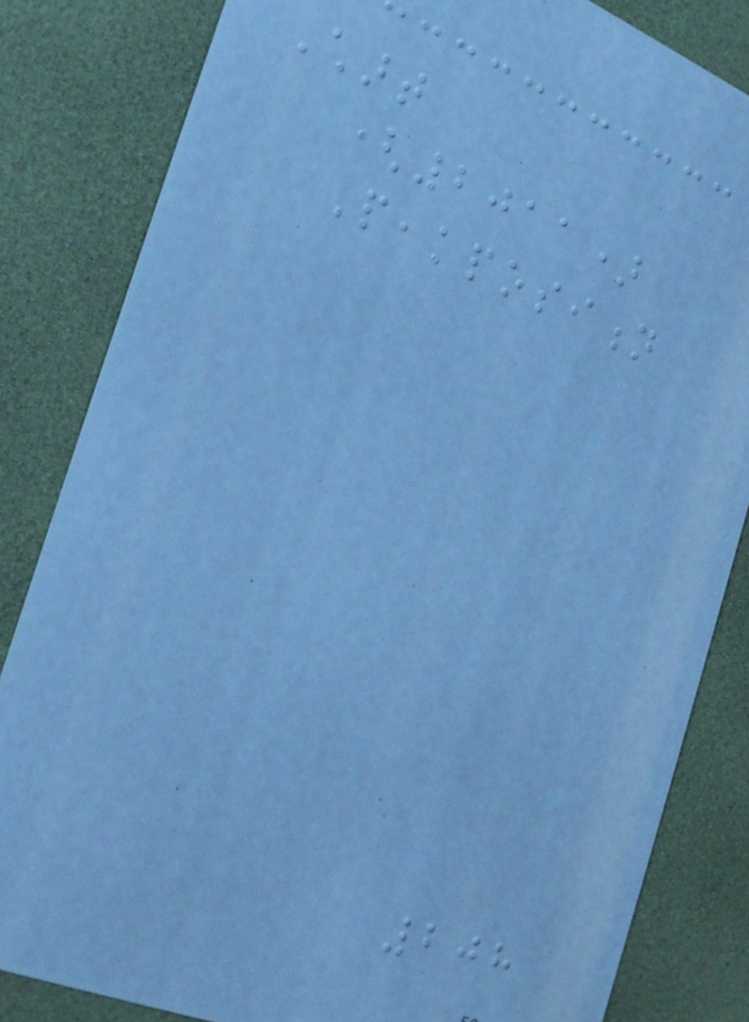Chart
(2011)
Peakposition
208
